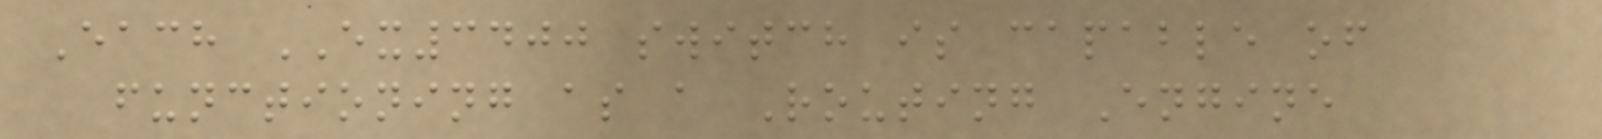Each EX3400 switch is capable of
functioning as a Routing Engine
